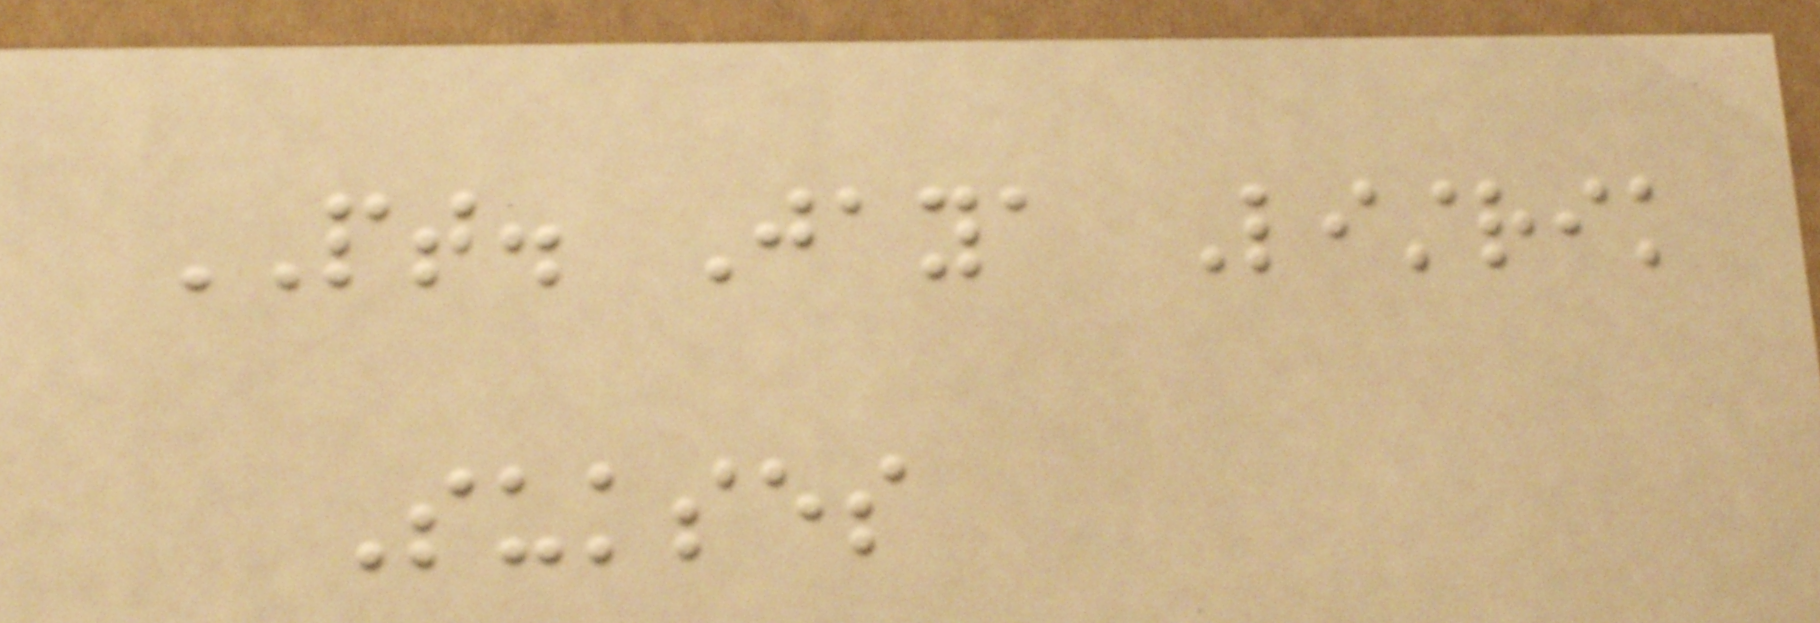PT. Jaya Listrik
Sukses
